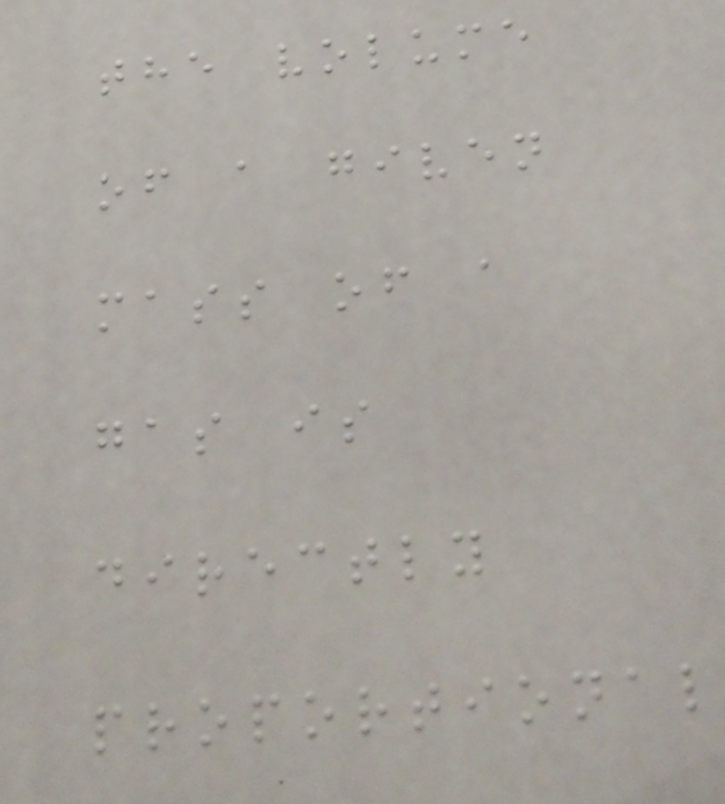the volume
of a given
mass of a
gas is
directly
proportional
